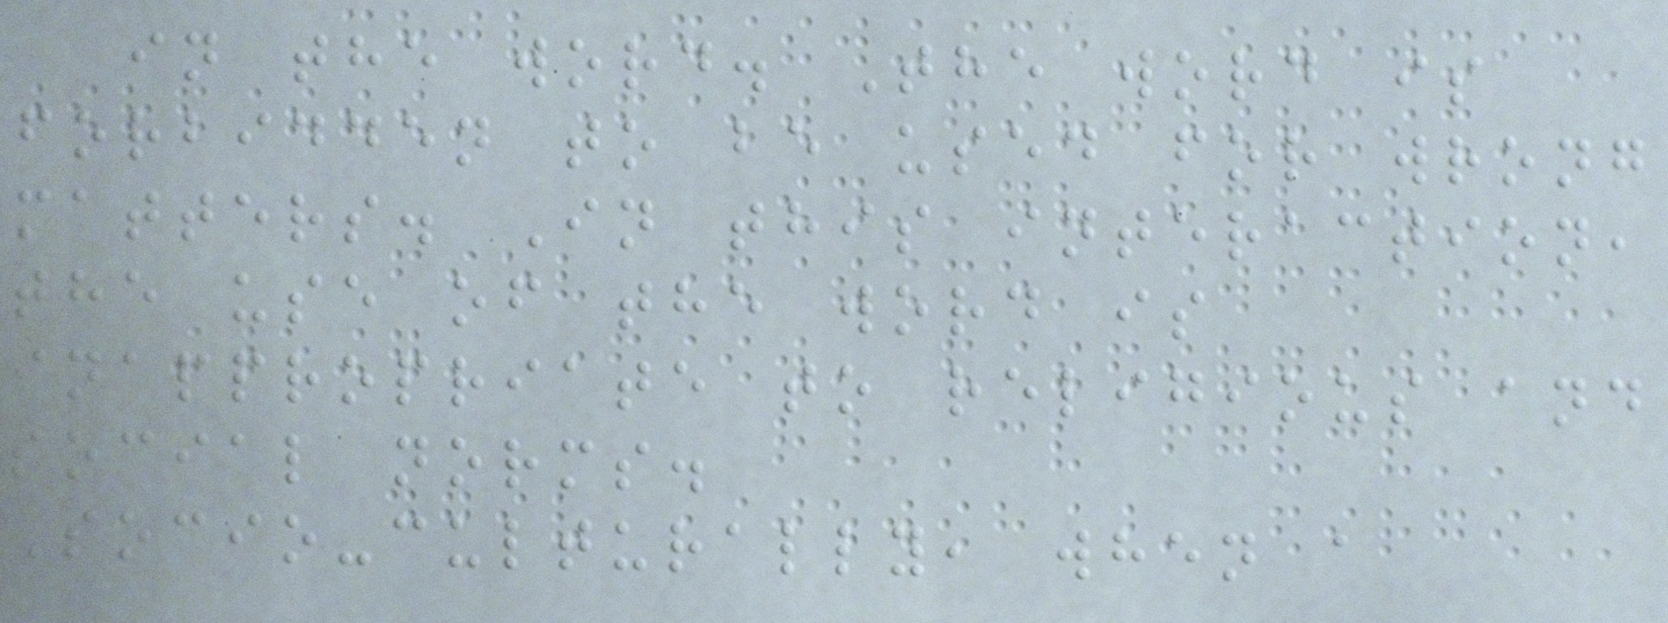in the word. The word is
forbidden to be used for wrong
matters. In this interaction,
the use of the word is
inappropriate to religious and
social norms.
Socio-culturally, when a
